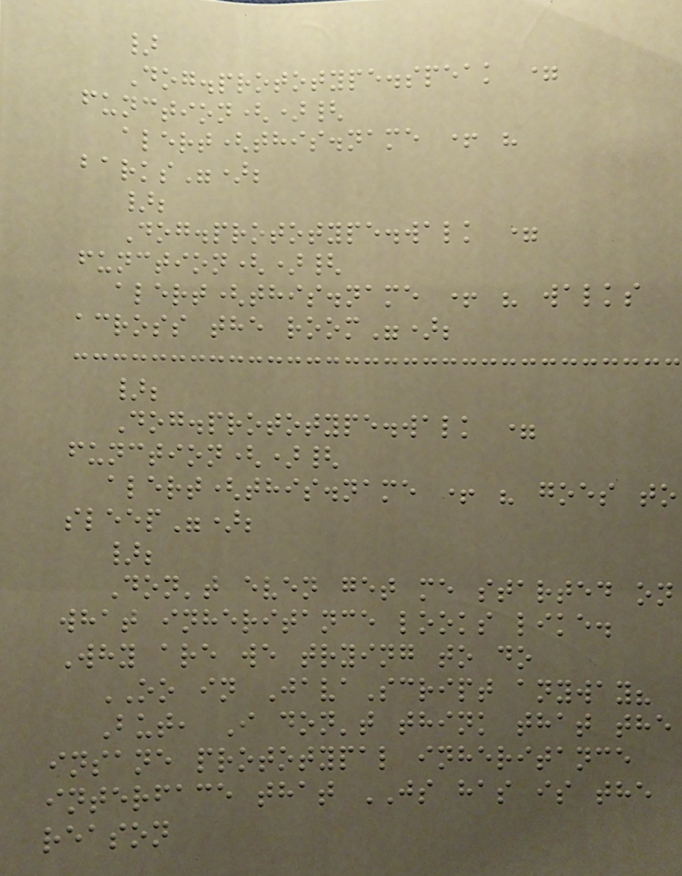}
Dog.prototype.speak =
function(){
alert(this.name + "
barks");
};
Dog.prototype.walk =
function(){
alert(this.name + " walks
across the room");
};
Dog.prototype.walk =
function(){
alert(this.name + " goes to
sleep");
};
Don't even get me started on
what inheritance looks like.
Why are we trying to do
OO in JavaScript anyway?
But, I don't think that the
insane prototypal inheritance
interface that JS has is the
reason
